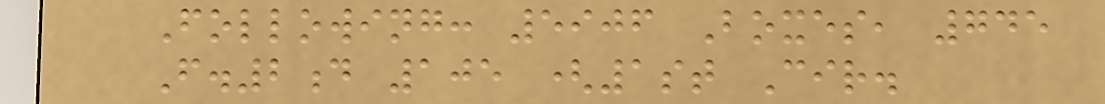Following: 5906 Boxes, 745
F.2d 105 (1st Cir.
